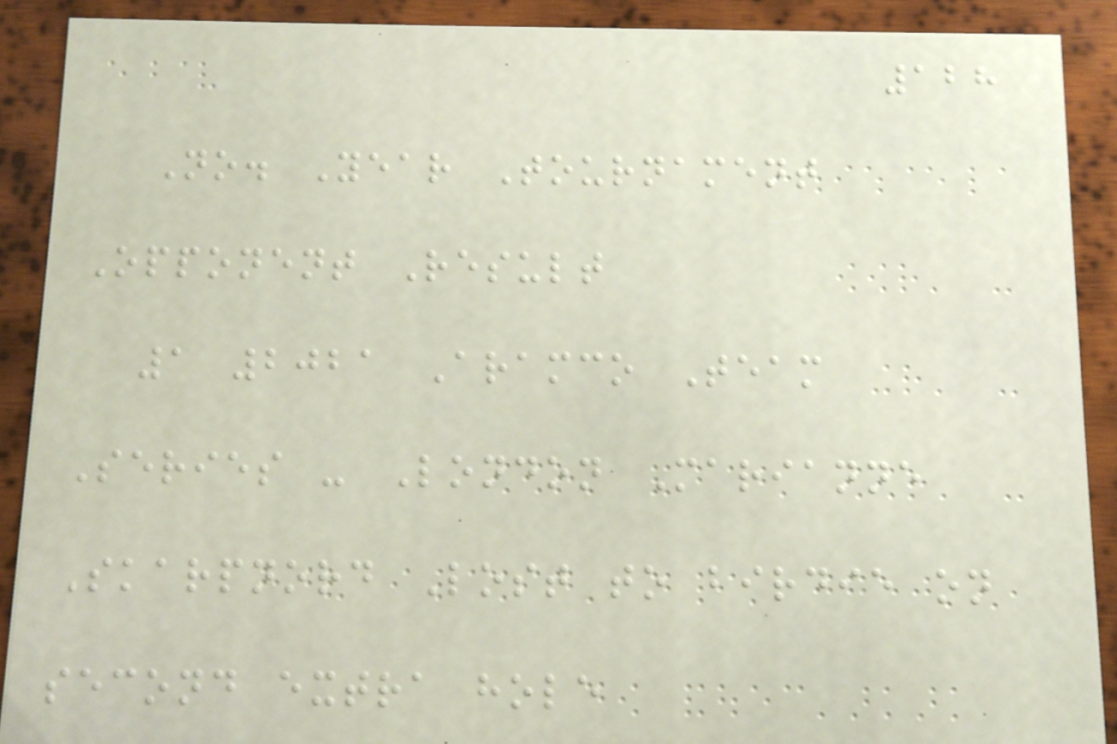128
No. Year Tournament
Opponent Result
1 2021 Aramco Team
Series - London Marianne
Skarpnord Lost to birdie on
second extra hole
